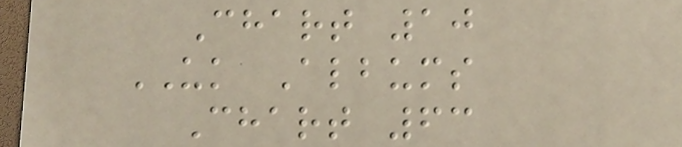Chart 10
UK Albums
Chart 63
